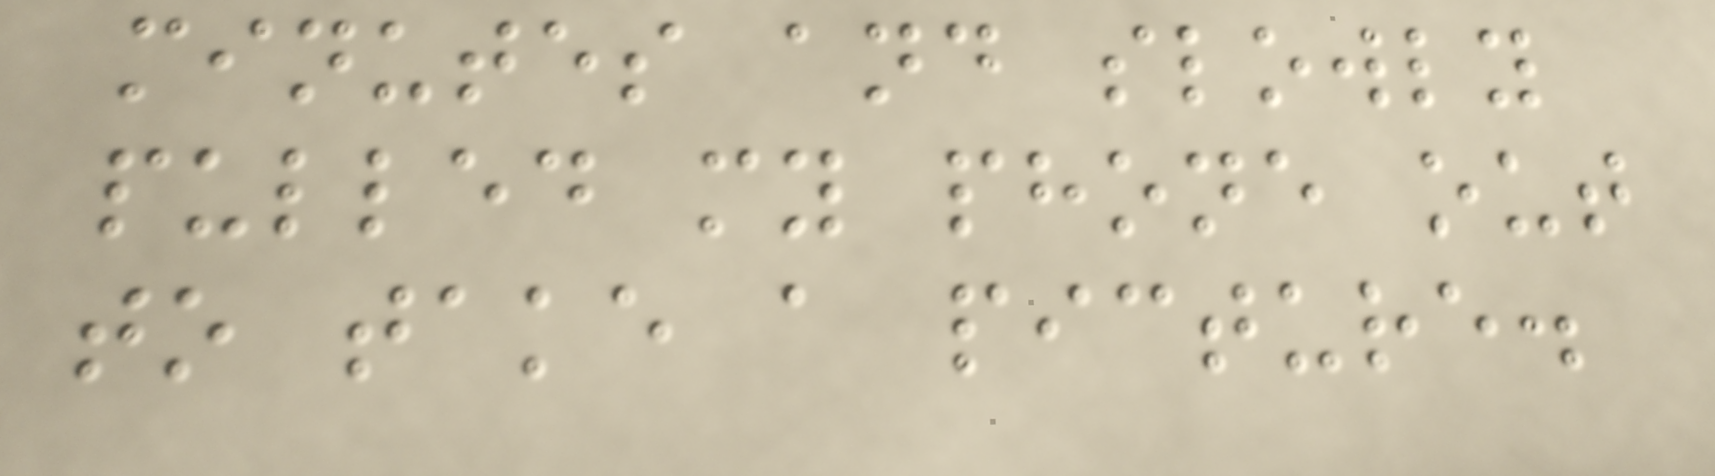minutes and slowly
pulled my phone out
to take a picture.
